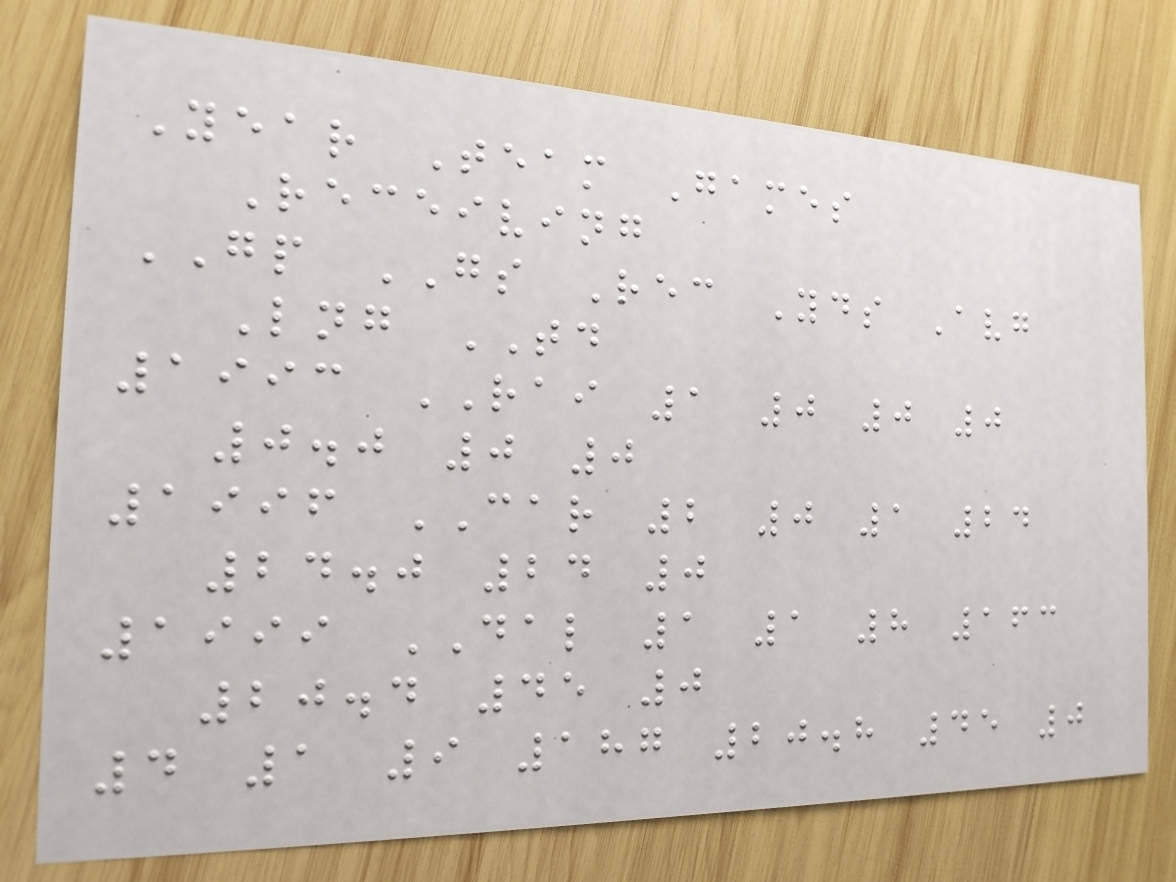Year Team Games
Receiving
GP GS Rec Yds Avg
Lng TD
1993 RAI 1 0 0 0
0.0 0 0
1996 CAR 2 0 1 24
24.0 24 0
1999 DAL 1 1 8 163
20.4 45 0
4 1 9 187 20.8 45 0
